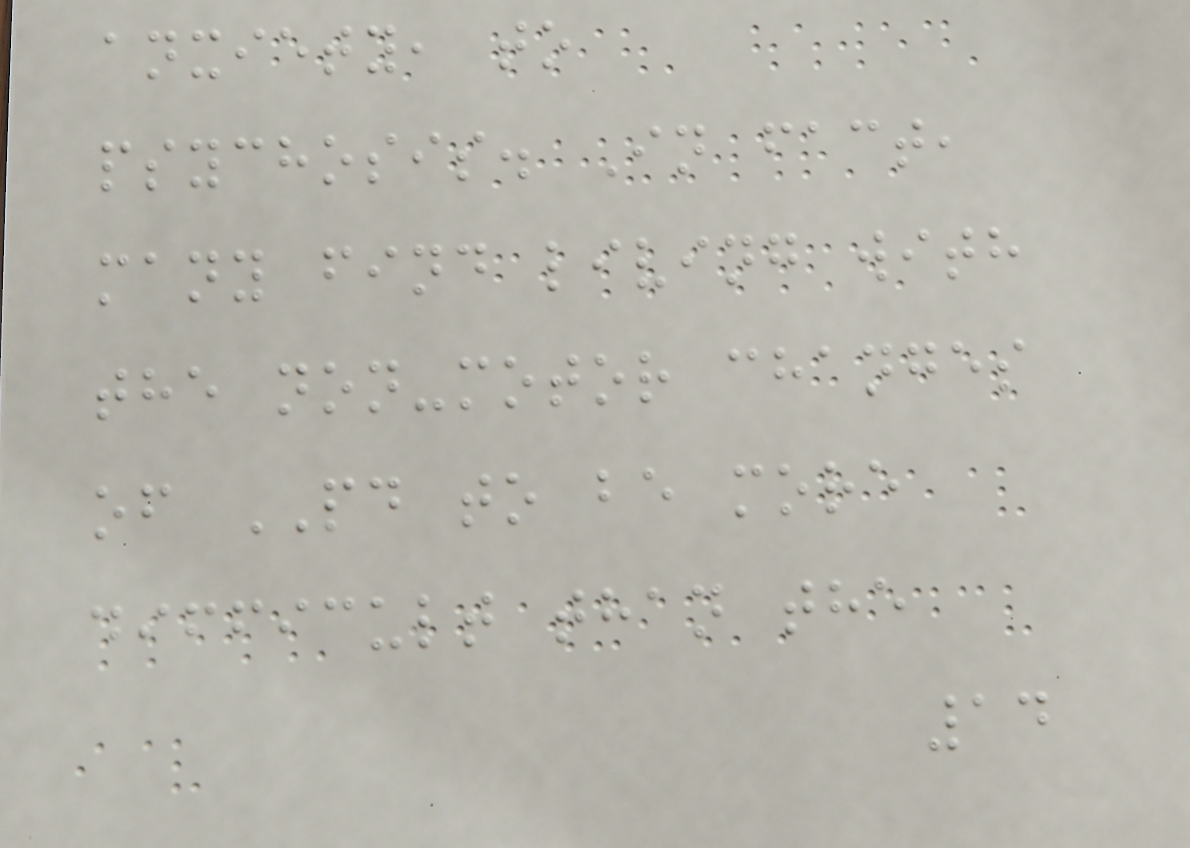anxiety, to
psychosis. In fact,
many find living with
the non-motor changes
of PD to be more
difficult than the
14
